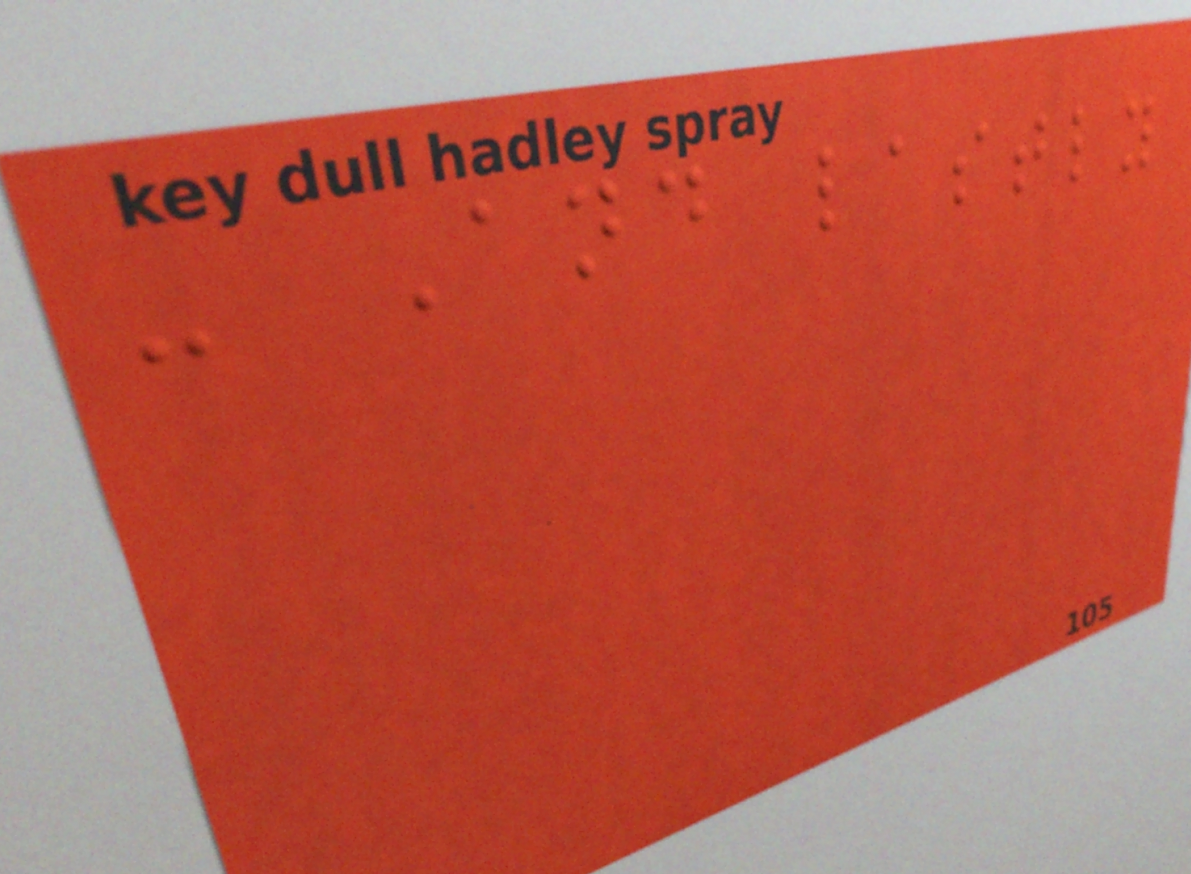- And lastly
